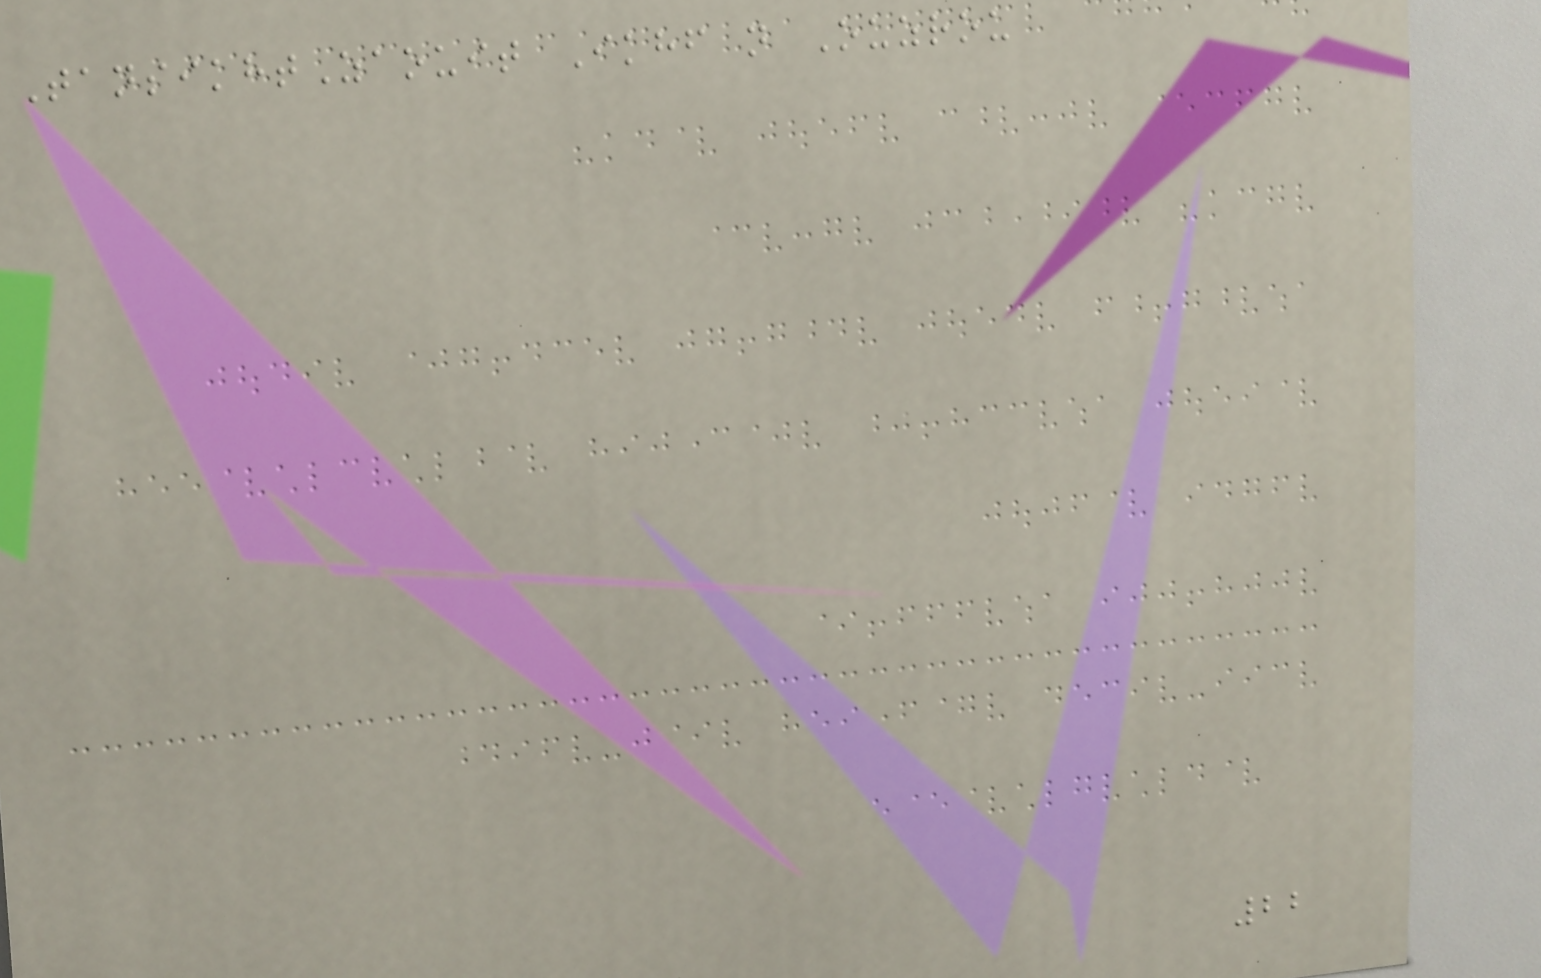TansikhtZaouit Ikhf n Ouzrou
22
